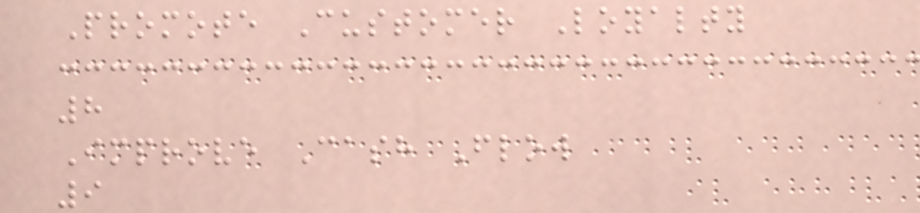Promote Customer Loyalty
8
Improve Cash Flow
9
